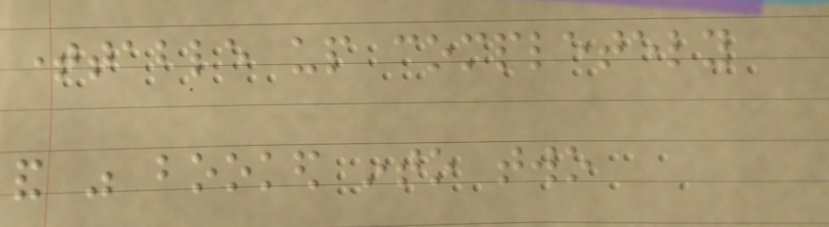timetable up completely
and was booked into two
